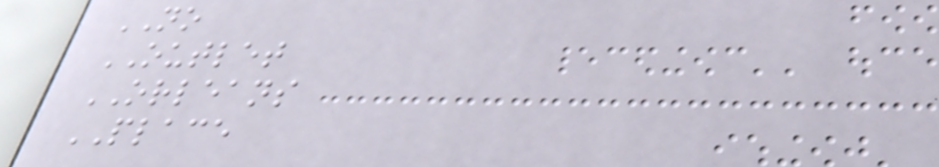NO
OUTLET
ORLEANS
PLACE
